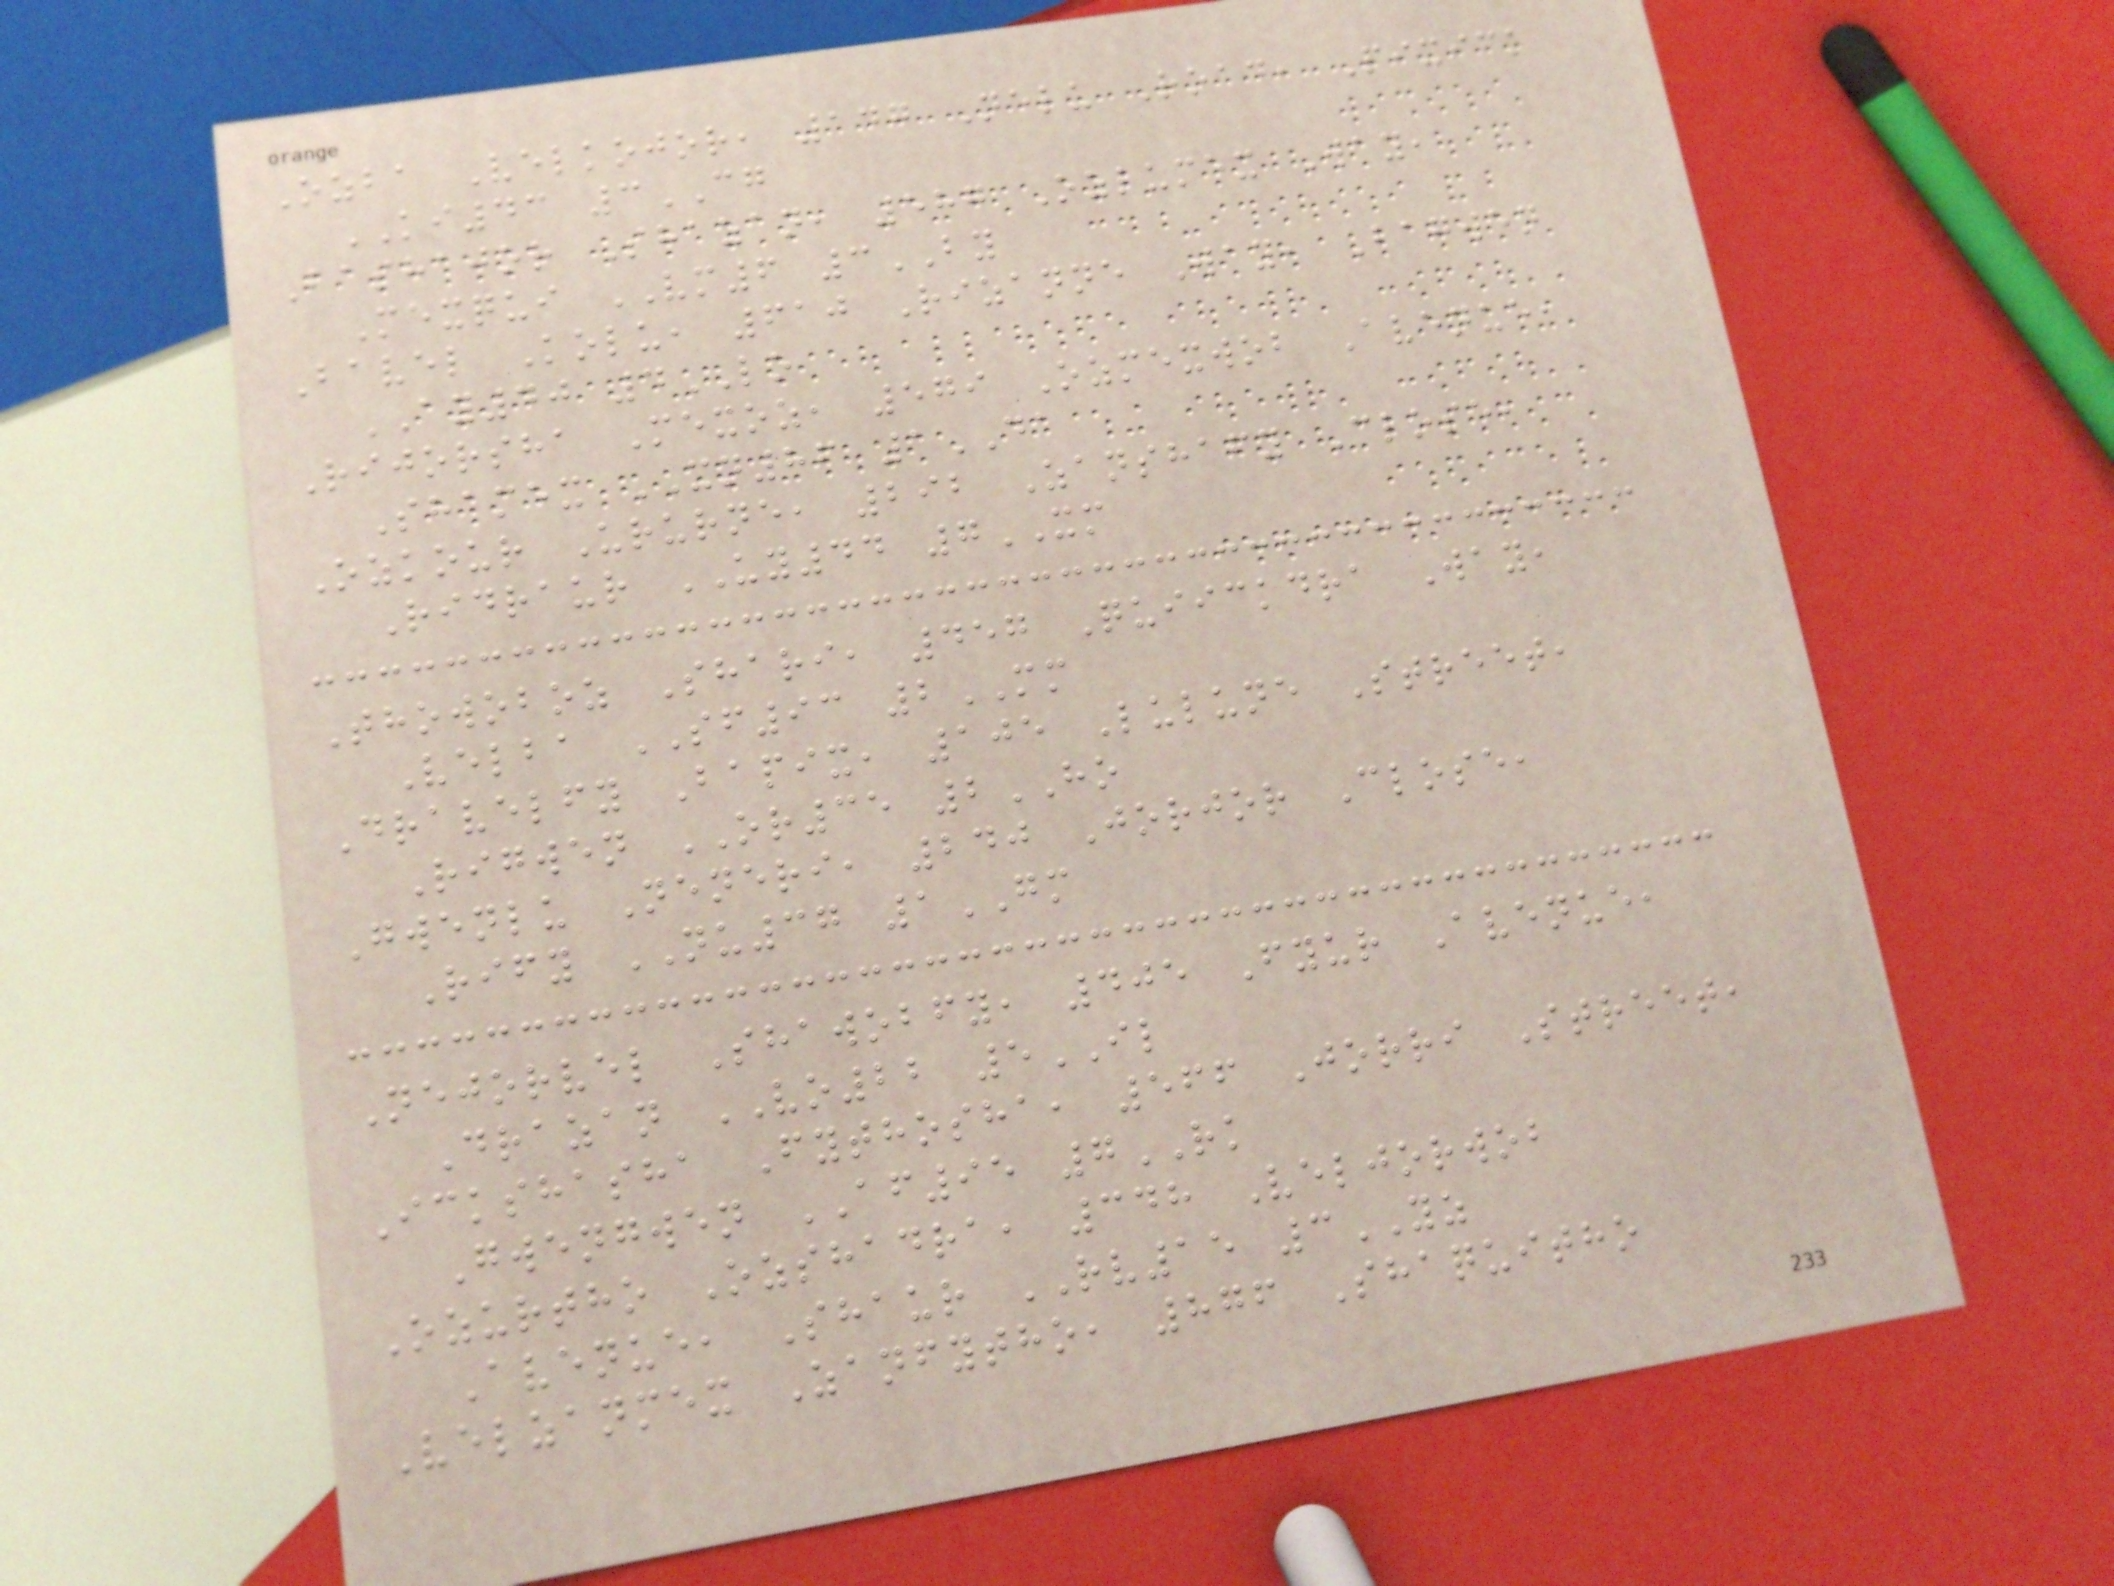Ozba Velkojor, 147 Nelu Road, Pixick
KI43 3CG
Bashajor Shazan, 587 Ozlumex Way,
Mexqui VM6 3BY
Bavel Kolu, 610 Rizanne Way, Bagwen
AY40 4LO
Rijorsha Mexoz, 579 Ozmexwob Avenue,
Shamex XN86 1DA
Ozkour Ururne, 292 Zanshafy Close,
Ridraur UY44 7XM
Thowoboz Shari, 457 Quiickdra Way,
Velba SF93 2MM
Dravelfy Bapix, 105 Lulune Street,
Rigwen OR35 2HO
Gwenlu Neneri, 240 Jorjor Close,
Rify NU37 1GM
Nejorvel Shawobfy, 405 Fyur Avenue,
Drazan VO22 5IL
Ickshasha Fythosha, 566 Jorri Street,
Gwengwen AF95 7RK
Ozurtho Ozshadra, 348 Veljorwob
Avenue, Shaur RV15 3YZ
Velzanmex Zanfytho, 876 Shaquitho
